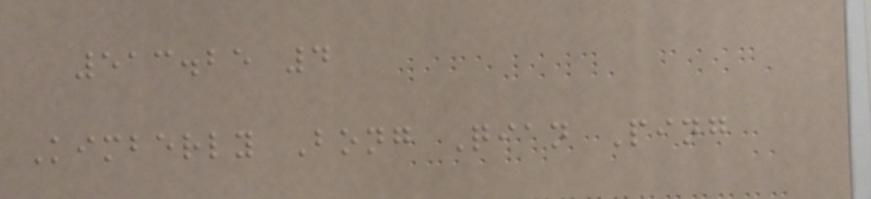513.25 4
Kimberly Bong Qian Ping
